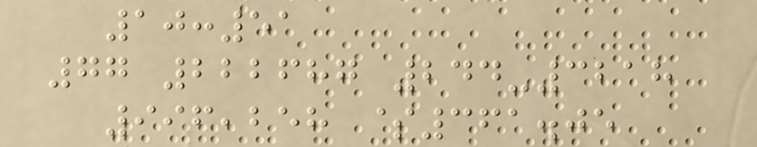10:51
77 222687 244-3218
996,258 $361.05
